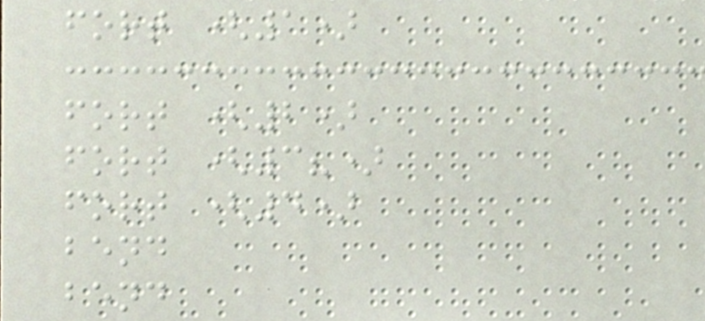fort (1)
fort (2)
fort (3?)
fort (4)
bend
bend
